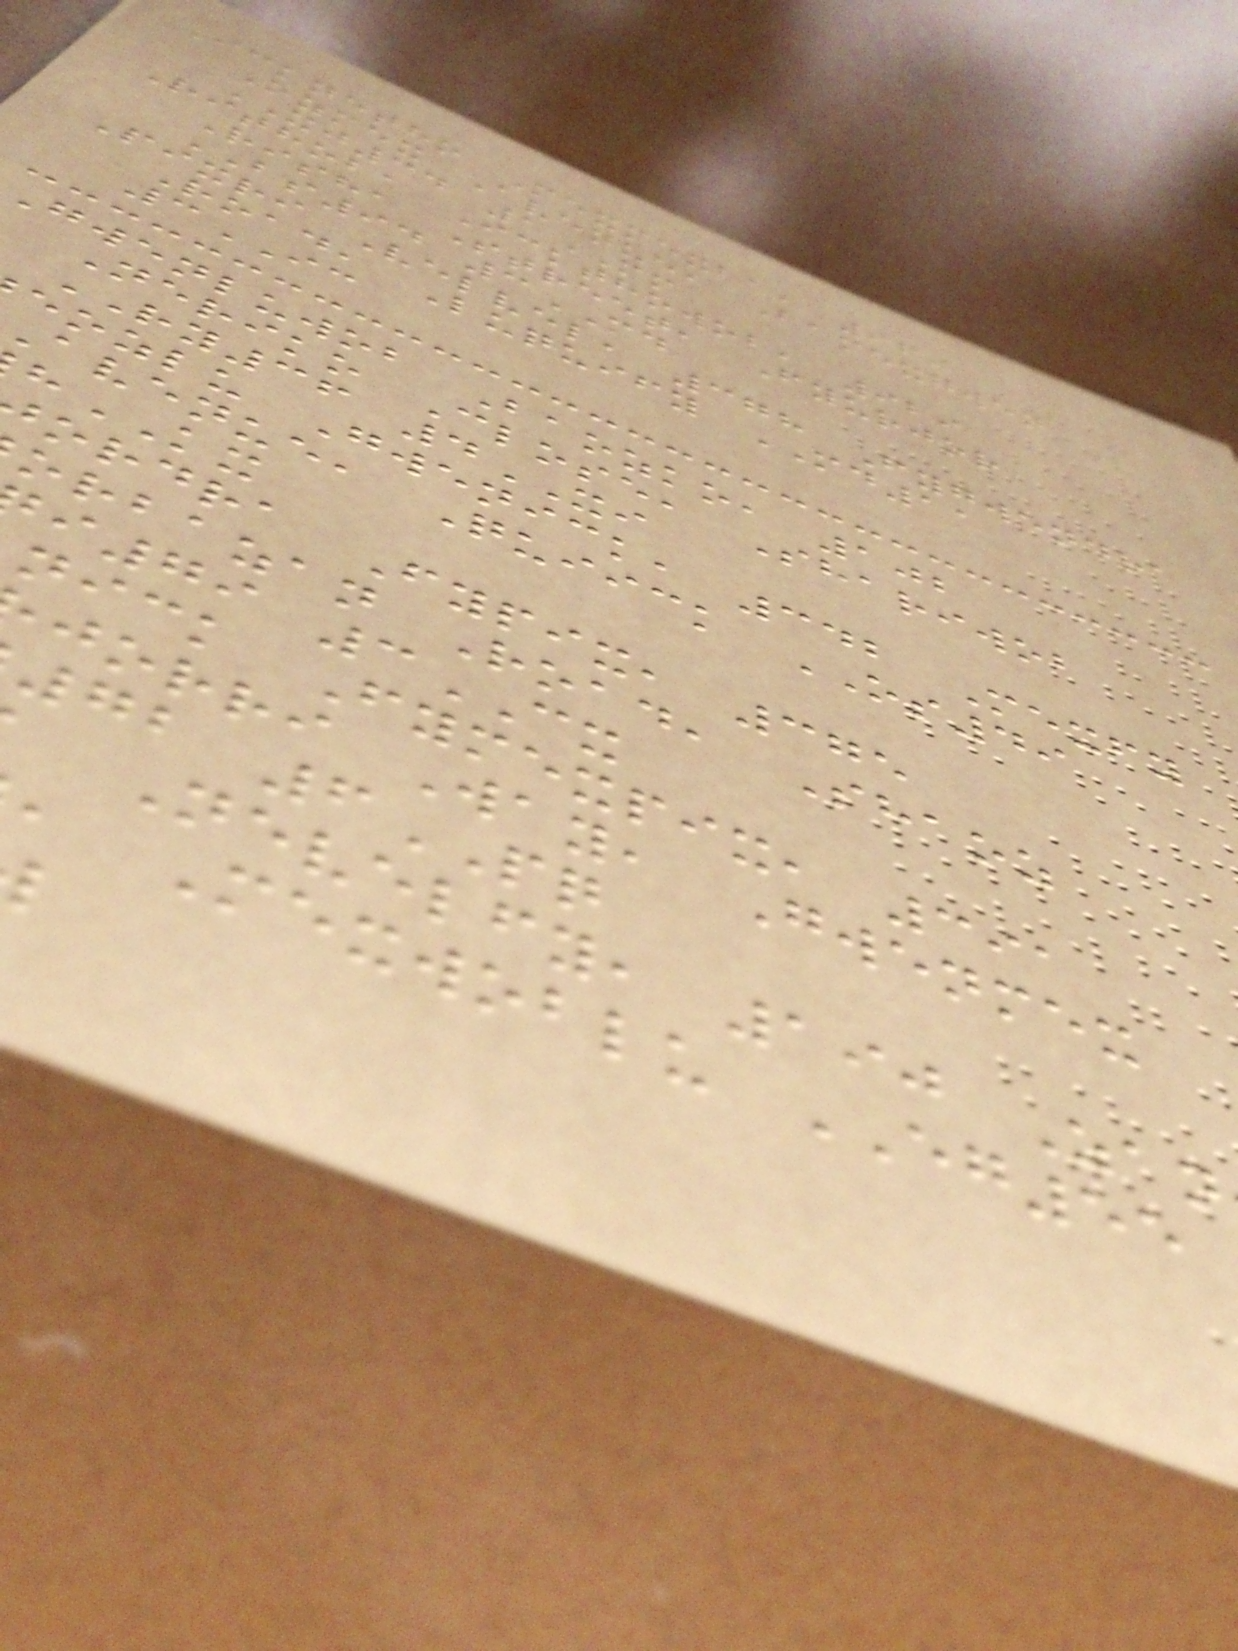Icknetho Mexmexba, 960
Ozmex Avenue, Bamexgwen
XJ34 1MM
Rithoba Ickthowob, 929
Risha Street, Fyurjor
BS94 3MD
Pixri Velvel, 378 Fygwendra
Road, Luquify MD11
3IC
gwenluwob Baozko, 102
Neriko Close, Shariwob
RY36 4XI
eozlu Gwenick, 342 Mexfy
avenue, Quiick OS49
KX
ordra Fypix, 375
orbazan Road, Shaoz
i79 3CX
nick Fymexpix, 391
jorri Way, Gwenmex
72 6PQ
Nevelfy, 190 Zan
, Mexwoblu EG55
